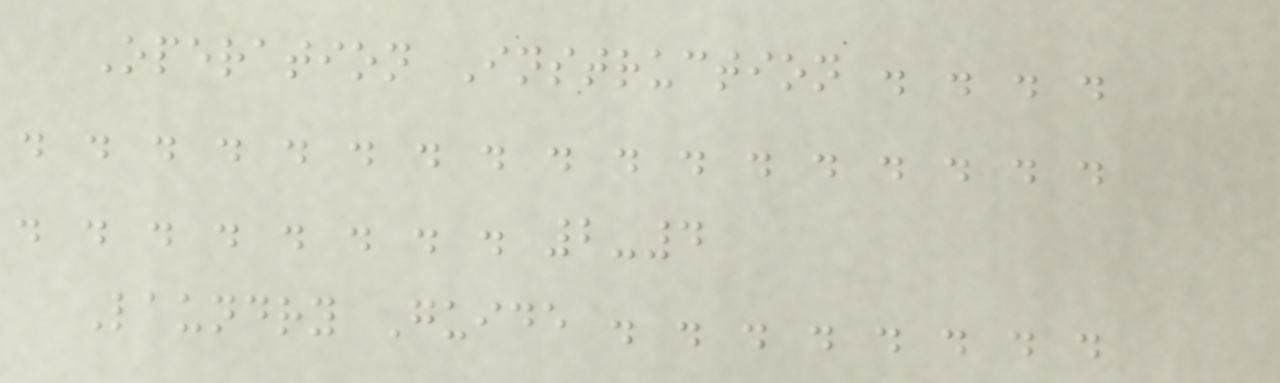Operation Instruction . . . .
. . . . . . . . . . . . . . . . .
. . . . . . . . 2-4
Laundry Guide . . . . . . . .
